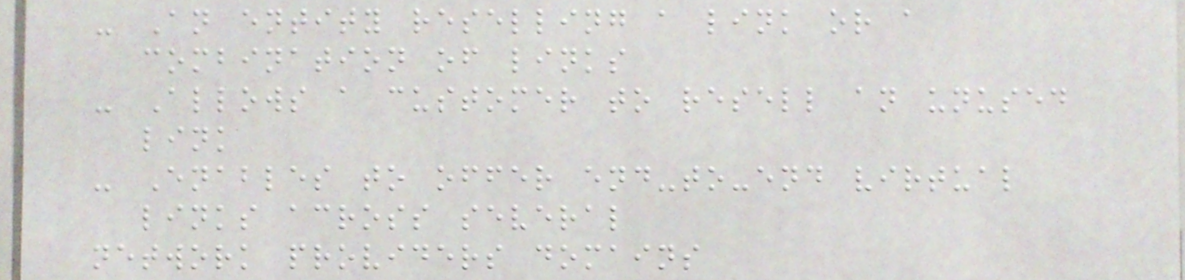- An entity reselling a link or a
combination of links
- Allows a customer to resell an unused
link
- Enables to offer end-to-end virtual
links across several
network providers domains
